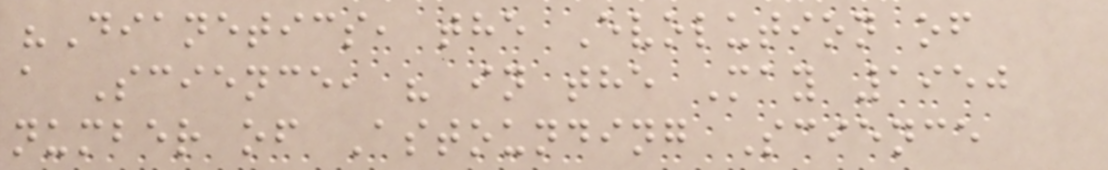"Dianetics, the Evolution of
a Science, " in the May 1950
number of Astounding Science
